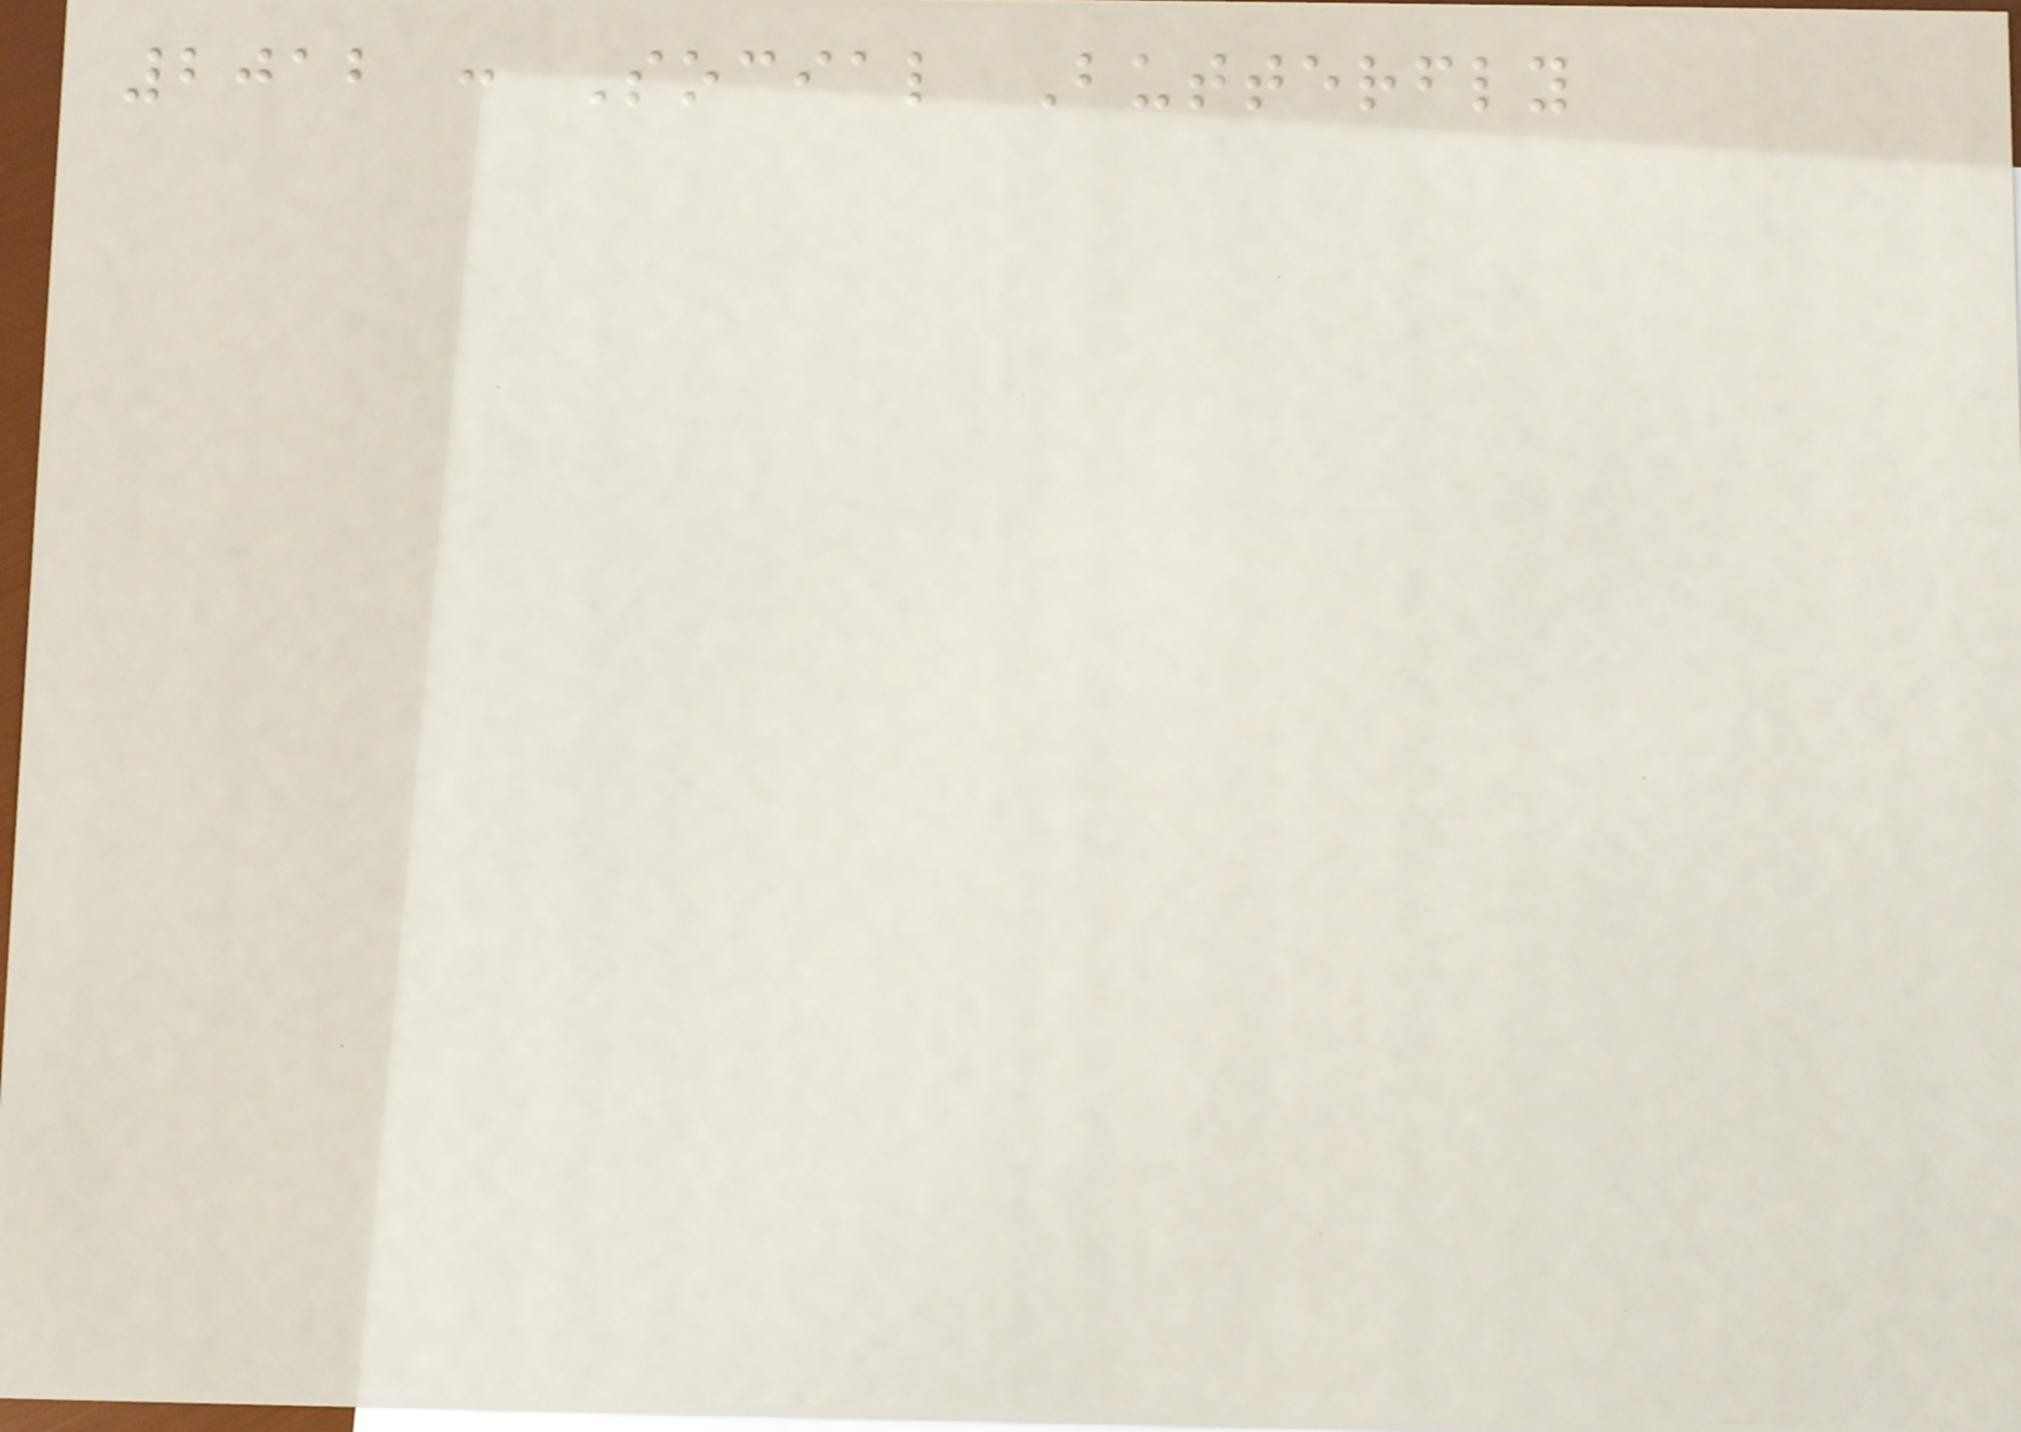2012 : Social Butterfly
